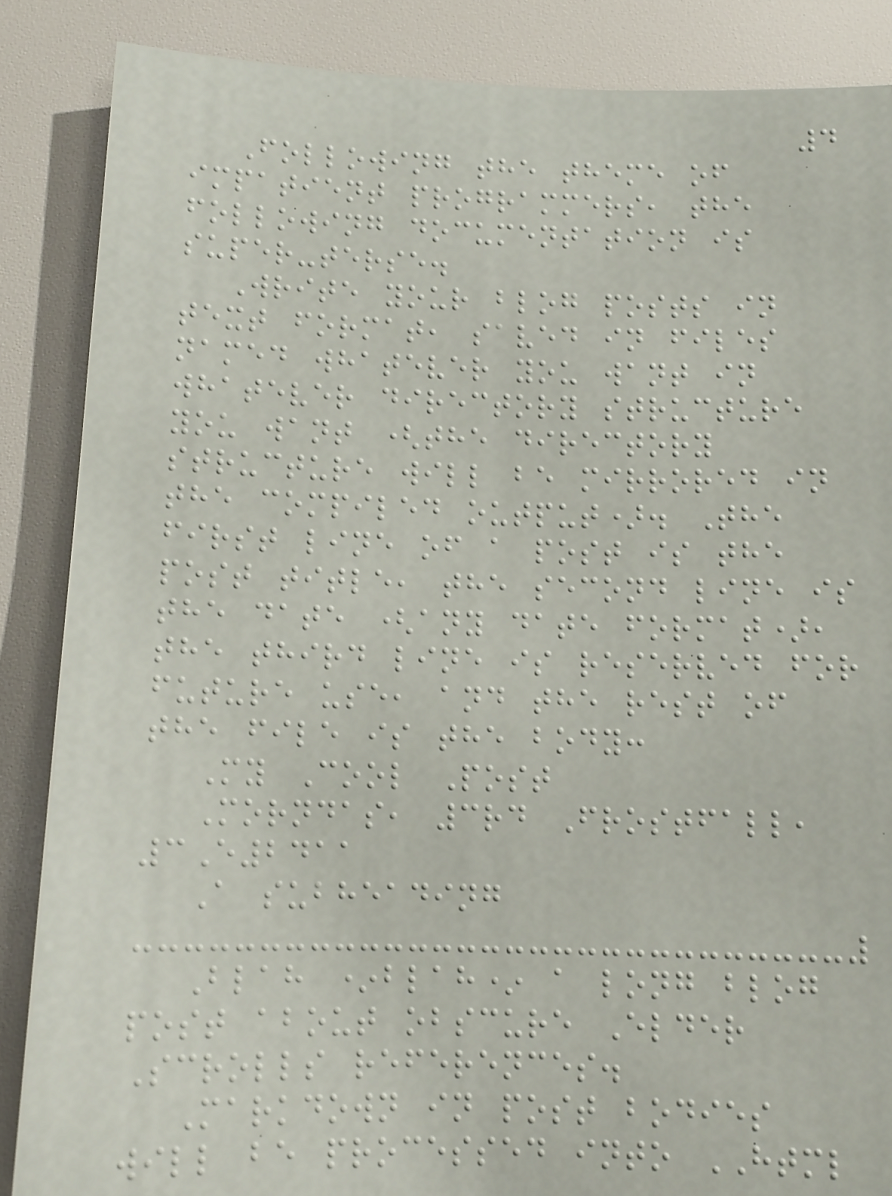4
Following the theme of
impatient programmers, the
following documentation is
super-terse.
Write your blog posts in
text format, saved in files
named whatever you want in
whatever directory structure
you want (the directory
structure will be mirrored in
the compiled output). The
first line of a post is the
post title, the second line is
the date (any date format),
the third line is reserved for
future use, and the rest of
the file is the body:
My Cool Post
Morndas, 3rd Frostfall,
3E2411
A subheading
Blah *blah* a long blog
post about obscure Elder
Scrolls references.
Markdown in post bodies
will be processed into HTML
